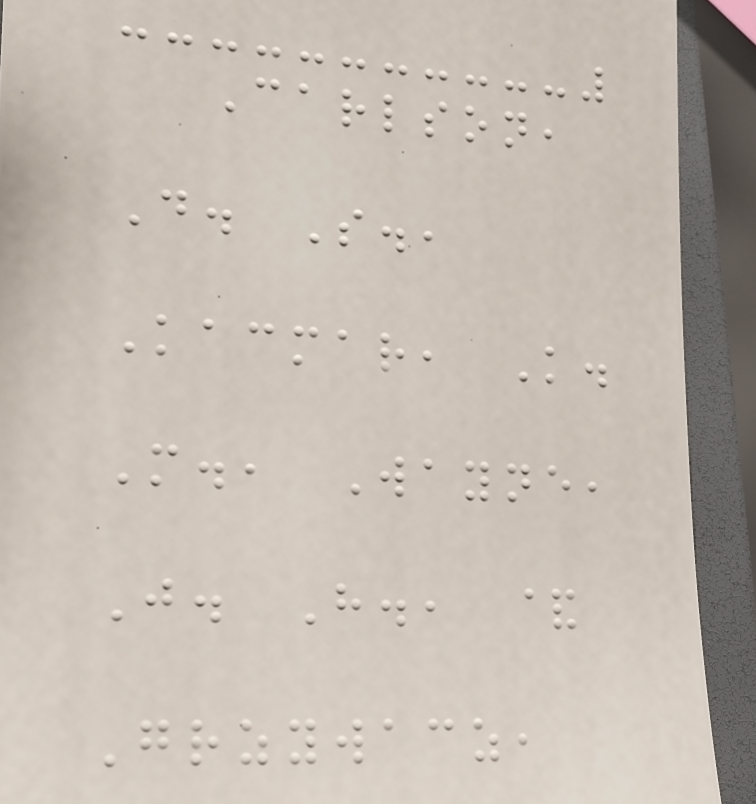Carlson,
D. S.,
Kacmar, K.
M., Wayne,
J. H., &
Grzywacz,
